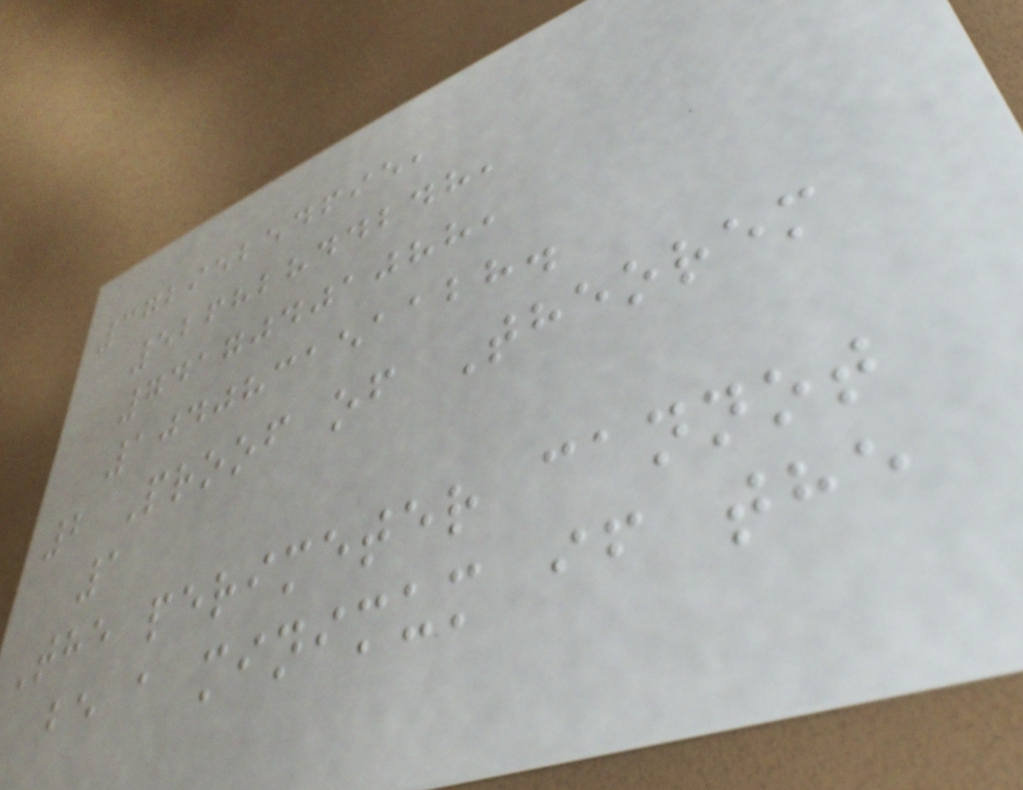37295254695,
52682844248,
74170401088,
104083151128.
2 Proof of Theorem
1
The perimeter cannot
be a minimum if the
